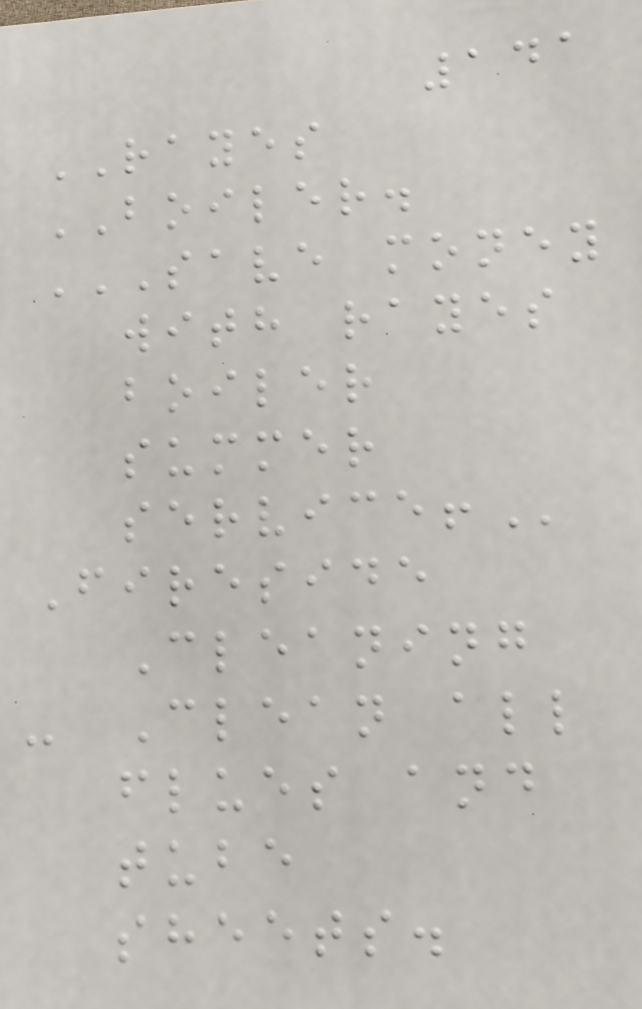141
RAYES
BOILER.
SAVE MONEY
WITH RAYES
BOILER
SUMMER
SERVICE!
Fireside
Cleaning
- Clean all
flues and
tube
sheets.
